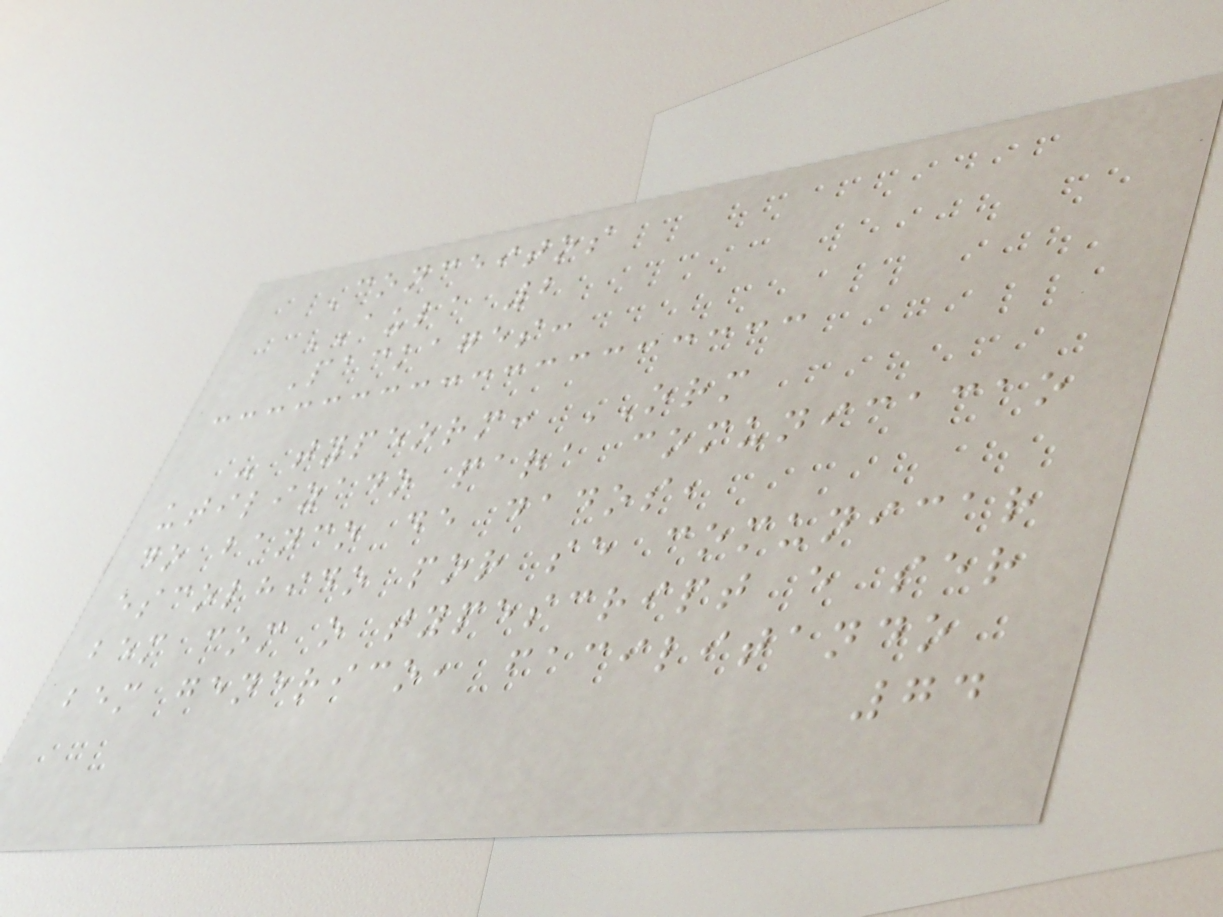Conceitos
AULA 2
Packages:
- typeorm: ORM
utilizado para comunicacao
do banco de dados,
escolhido por se comunicar
bem com o typescript e ser
bem generico, facilitando
74
